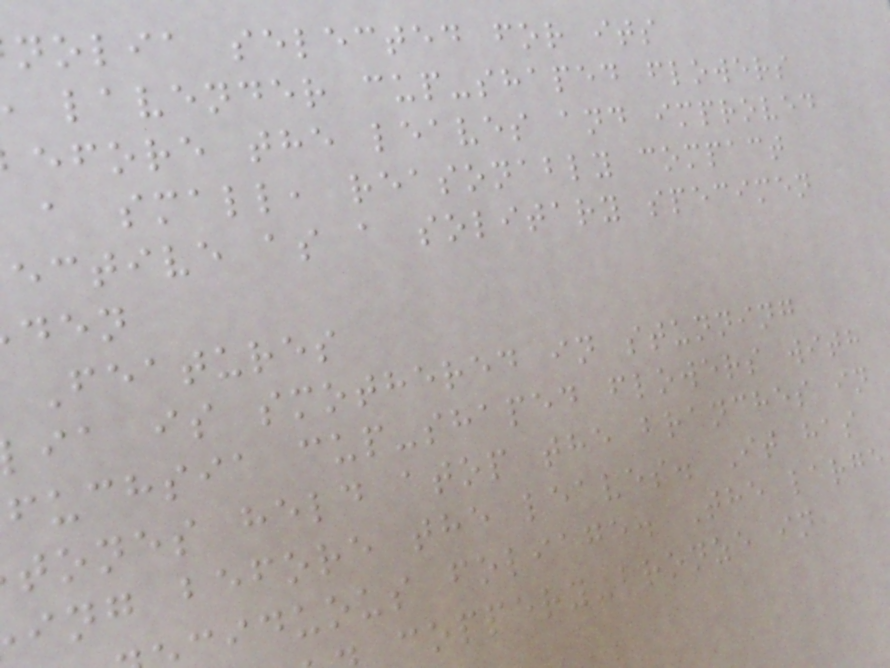nolia selected for its
lavender cup-shaped flowers
efore the leaves and improved
a small, reasonably compact
ective as a solitary specimen
Features
ia is smothered in stunning
fuchsia cup-shaped flowers with
tones held atop the branches in
ing before the leaves. It has
iduous foliage. The large
coppery-bronze in
